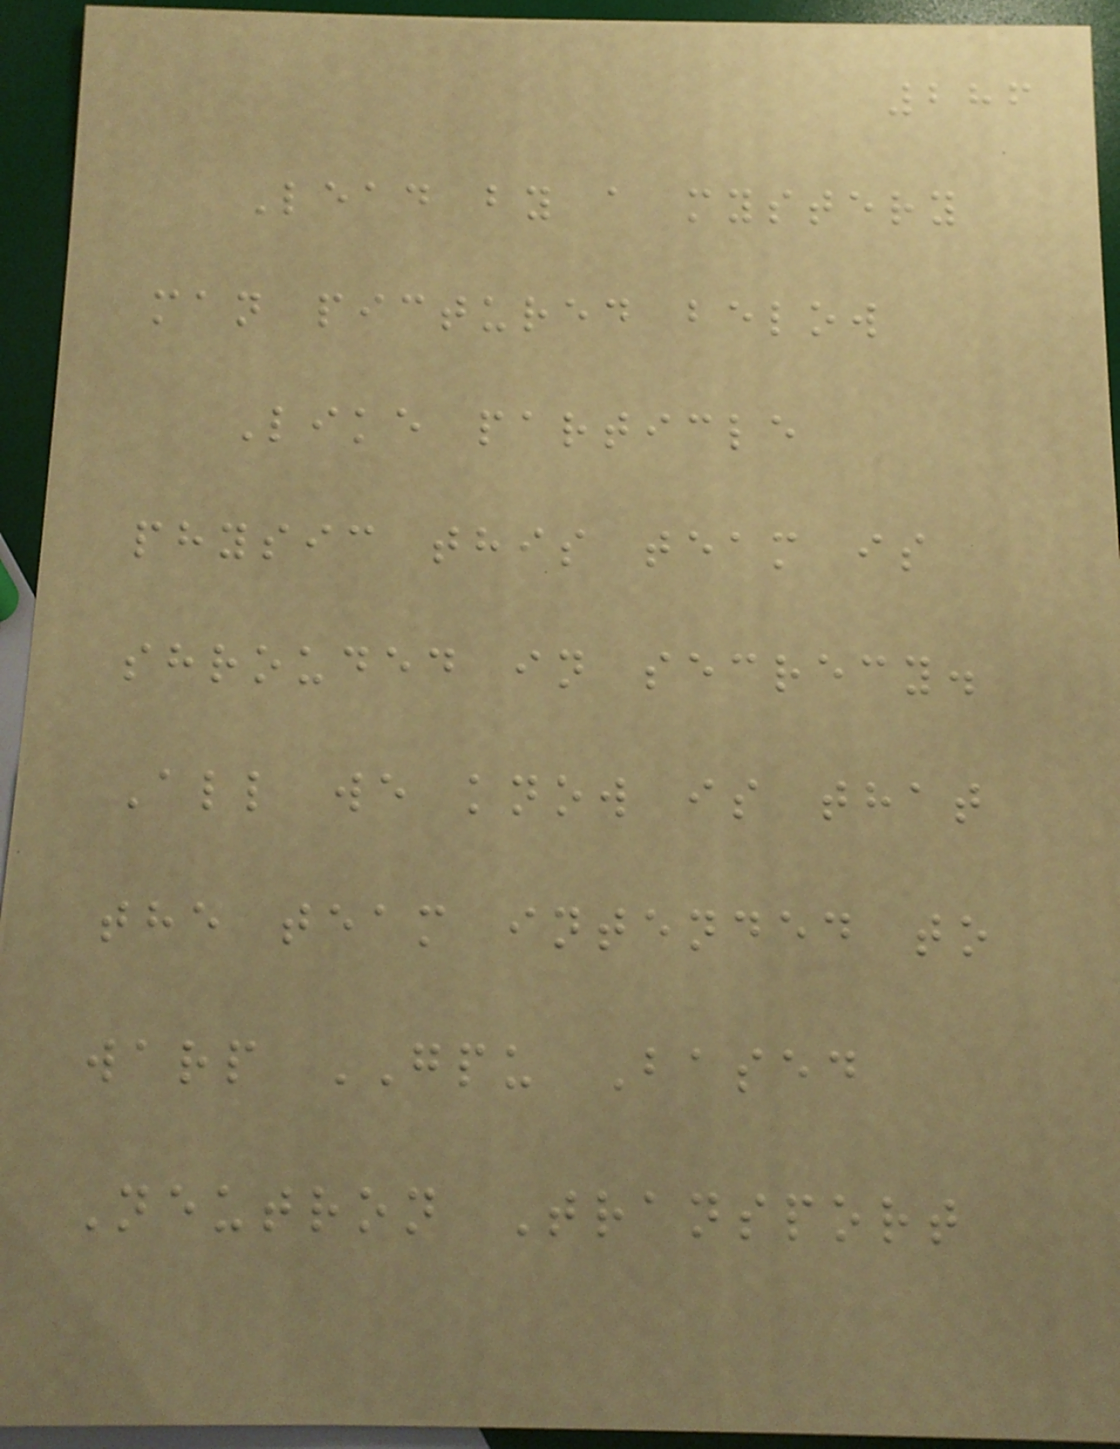286
Lead by a mystery
man pictured below
Like particle
physic this team is
shrouded in secrecy.
All we know is that
the team intended to
warp GPU Based
Neutron Transport
